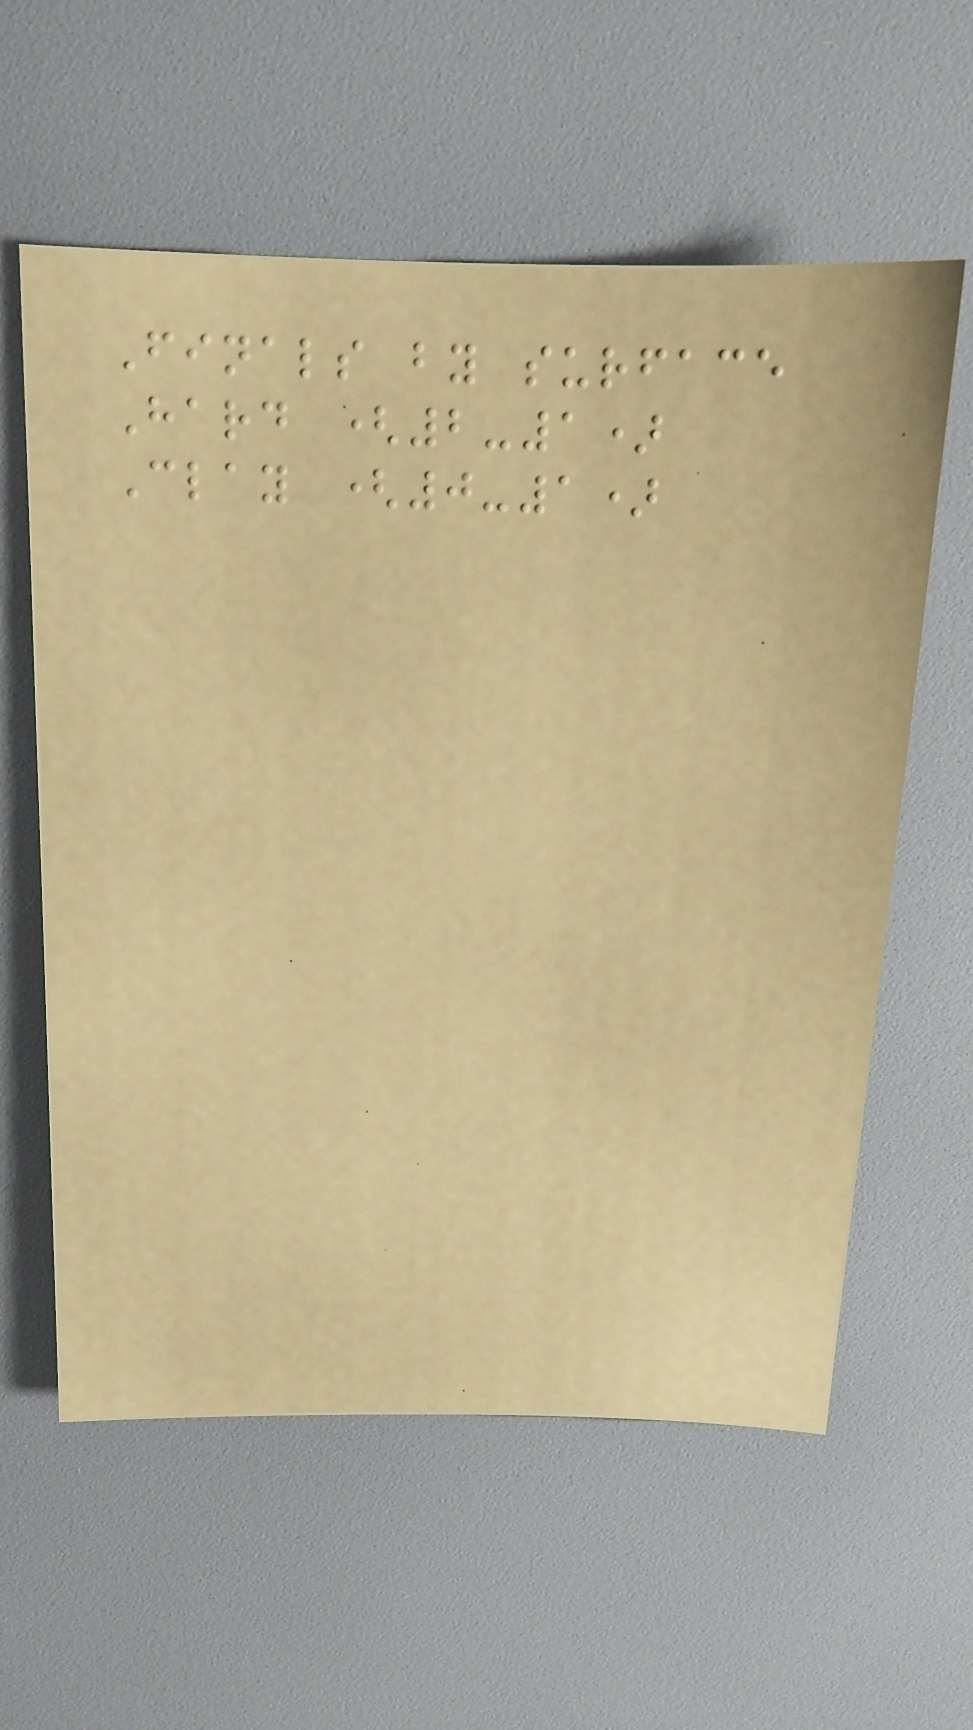Finals by surface
Hard (2-1)
Clay (0-1)
